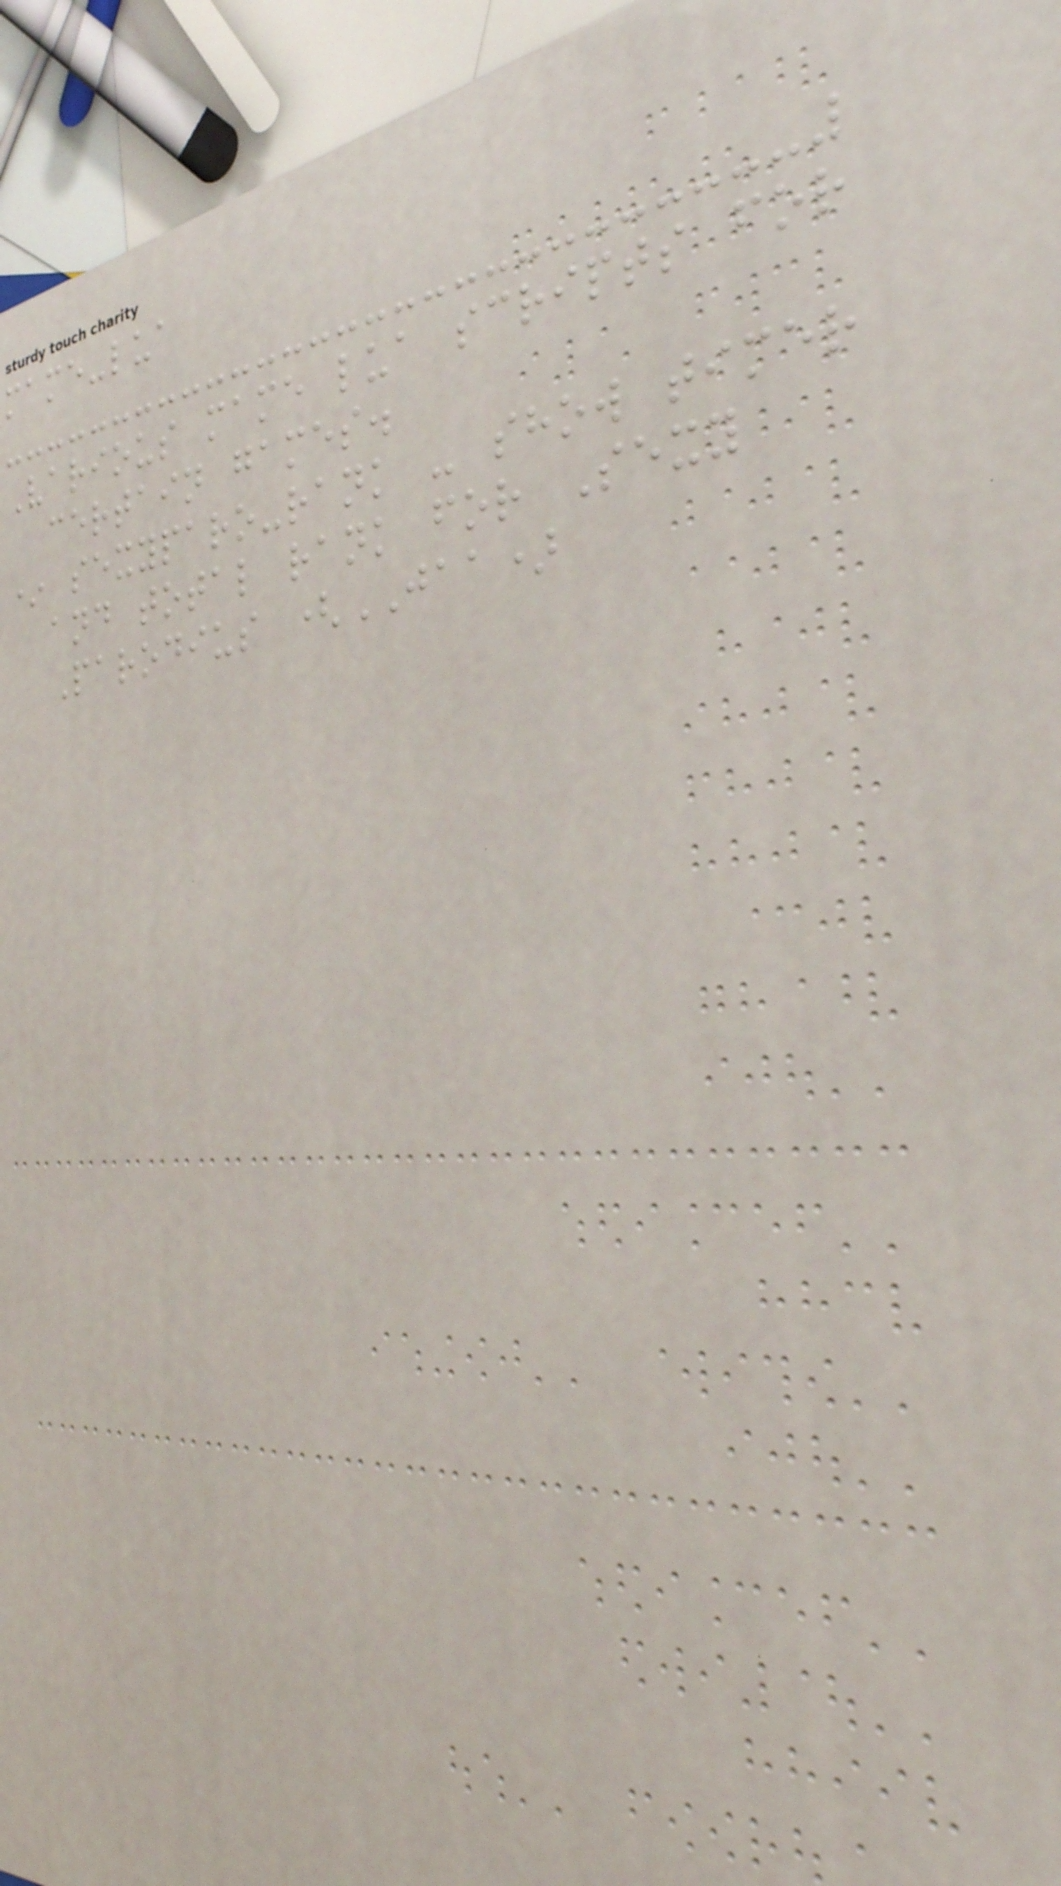mame-lua
Various mame lua scripts for
certain games.
* sexyparo-rank - show timer
and total rank for Sexy
Parodius (JAA)
